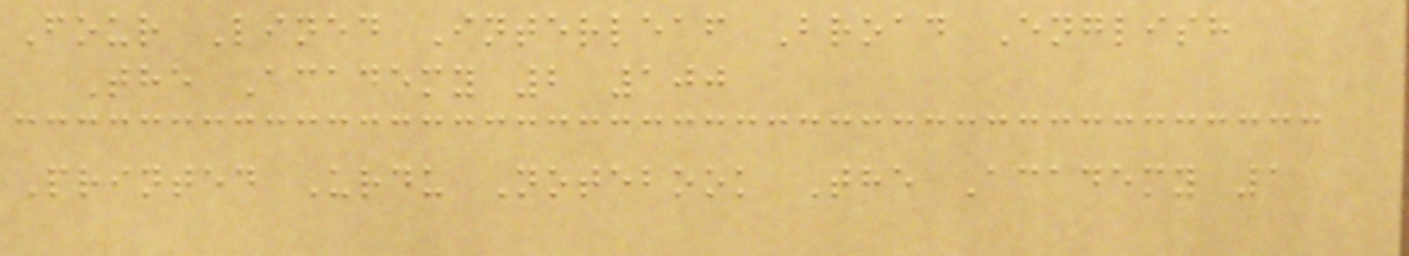Four Lined Interleaf Broad English
The Academy 2 100
Printed Urdu Notebook The Academy 1
